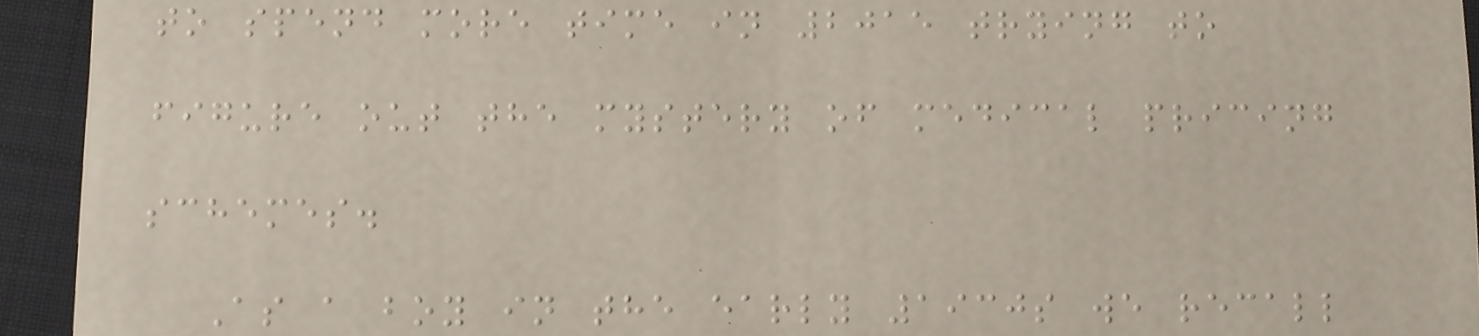to spend more time in 2015 trying to
figure out the mystery of medical pricing
schemes.
As a boy in the early 1930s we recall
